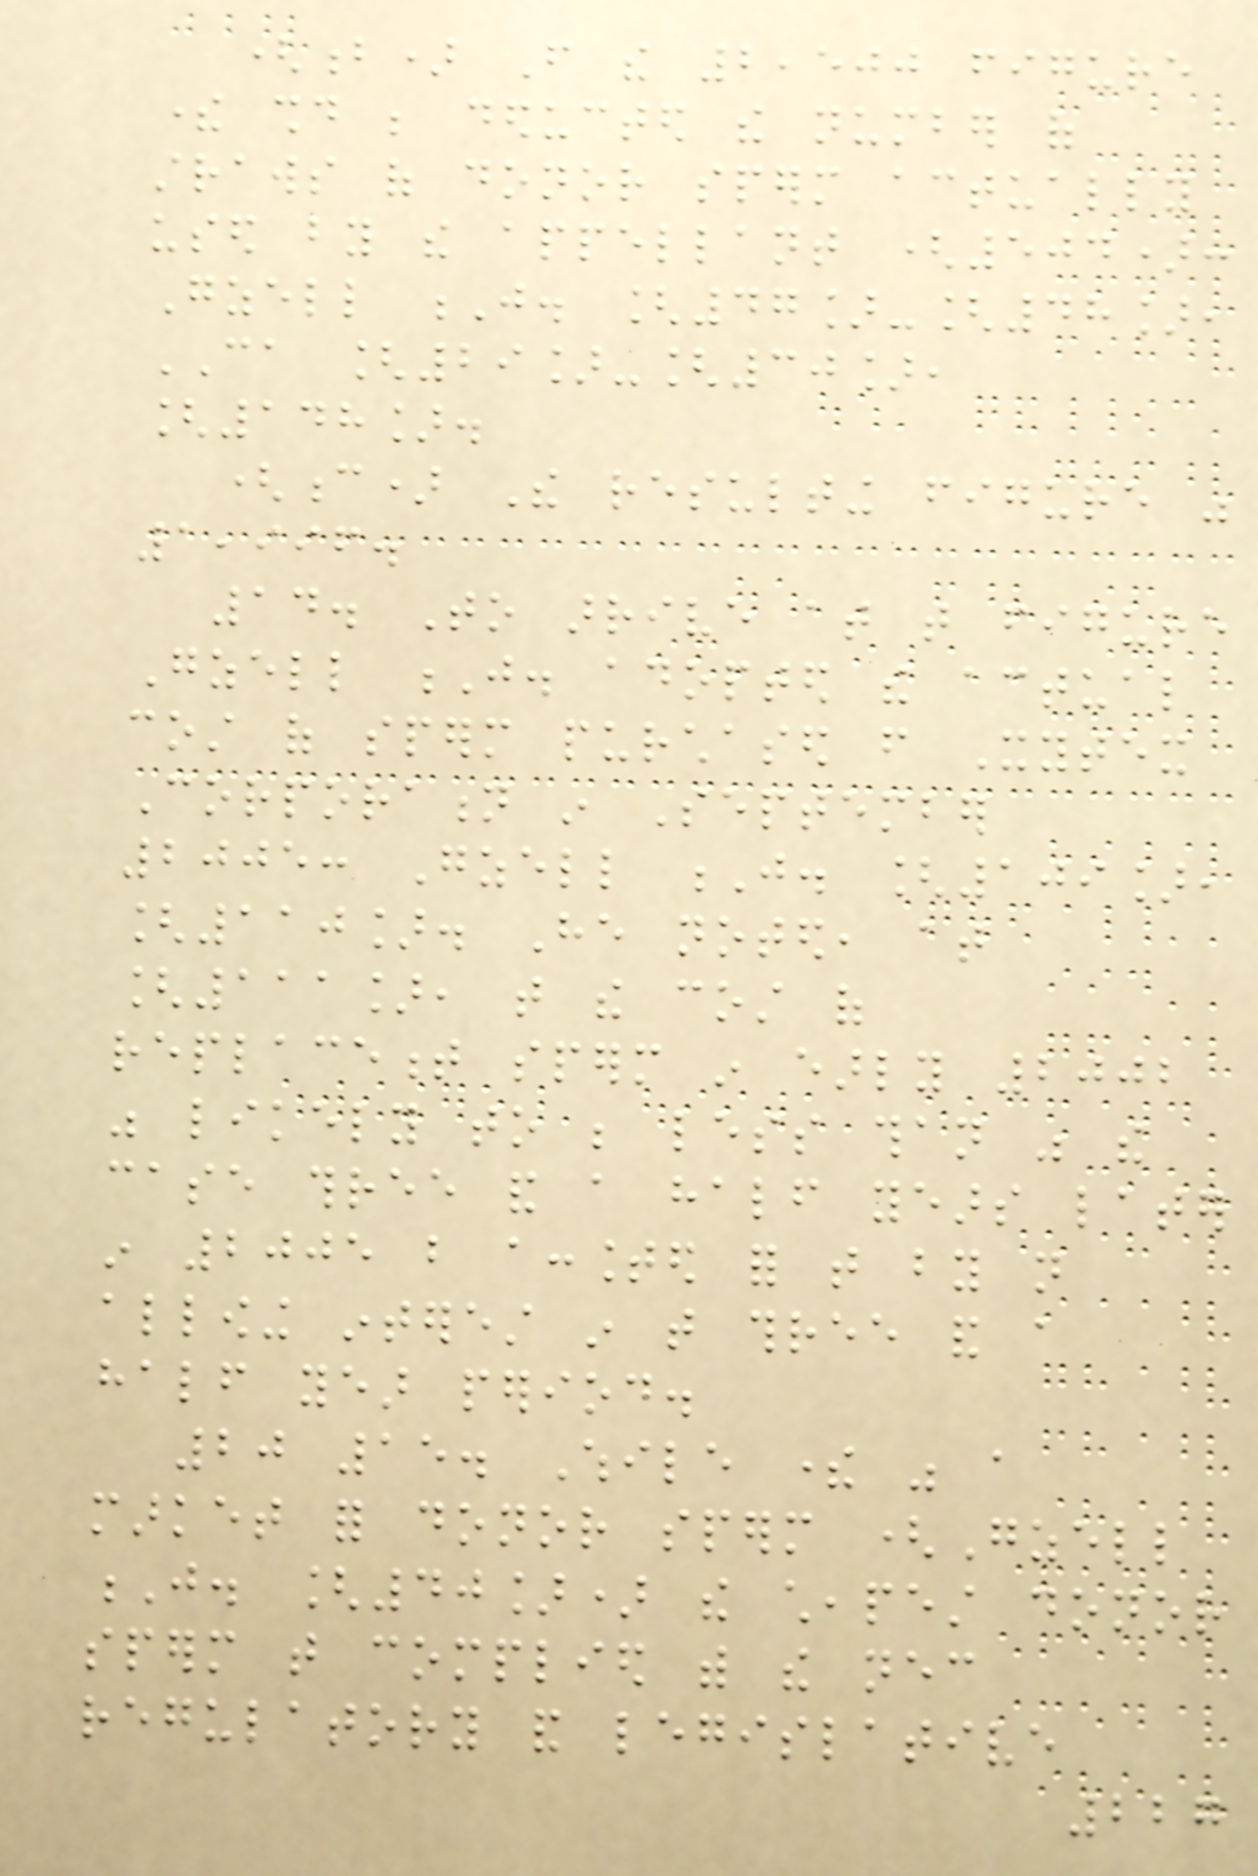(b) From the 2,500 figure
there should be deducted the number of
straws of donor sperm actually
used by the appellant (504):
Gzell J. [47]-[48],
CA [29]-[30],
[148].
(c) The resulting figure was
1,996.
14. To arrive at that figure
Gzell J. adopted the actual
cost of sperm purchased from Xytex
Corporation in September
2005: Gzell J. [109],
[110]. He noted, at
[111], that the cost of
replacement sperm in early 2002
was likely to be less than was the
case three and a half years later
in 2005 but accounted for that by not
allowing interest in that three and a
half year period.
20 15. While there was a
market for donor sperm (Gzell
J. [40]) the cheapest donor
sperm that complied with the necessary
regulatory and legislative
227
